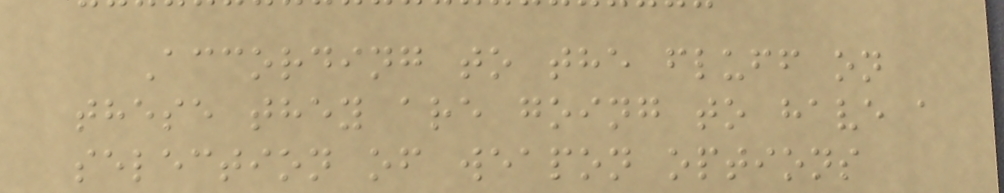According to the fluff on
these they are going to have a
selection of weapon options
